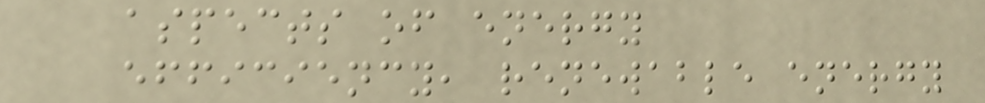aspects of energy
efficiency, renewable energy
